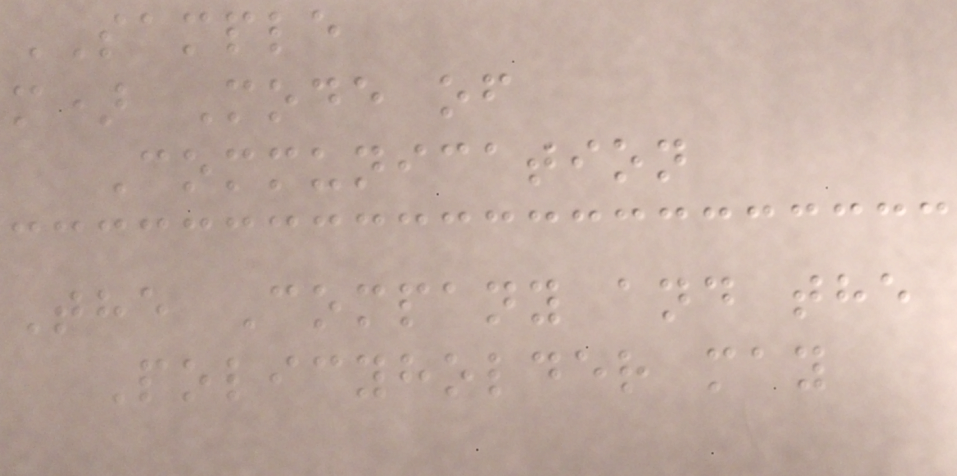SAMPLE
m) Mode of
Communication
The Company and the
Policyholder may
